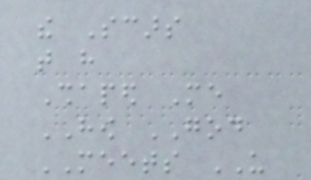the Scars
that have
Shaped Me
HOW GOD
MEETS US
